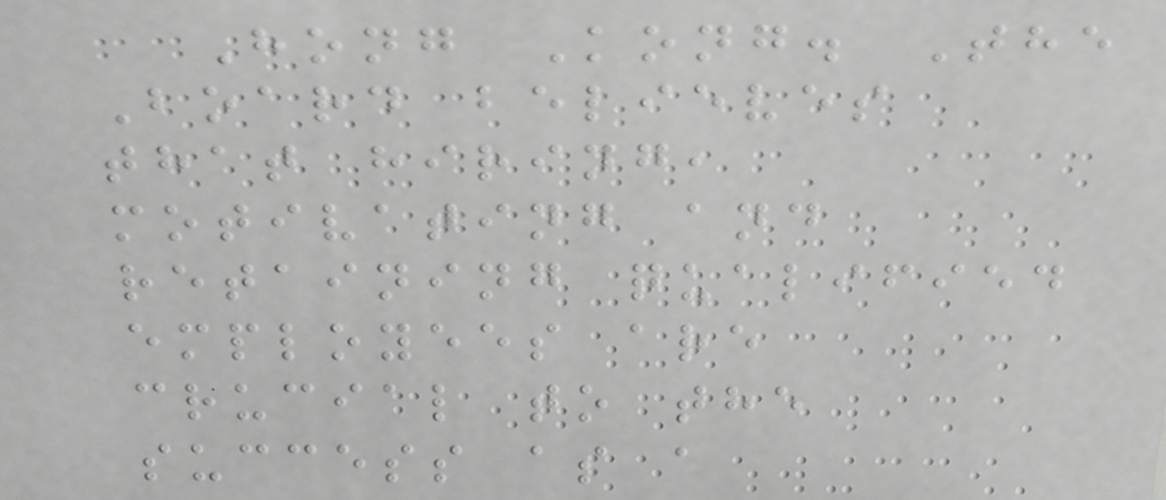Hong Kong. The
Board believes
that hiring,
motivating and
retaining qualified
employees are
crucial to the
success as a
